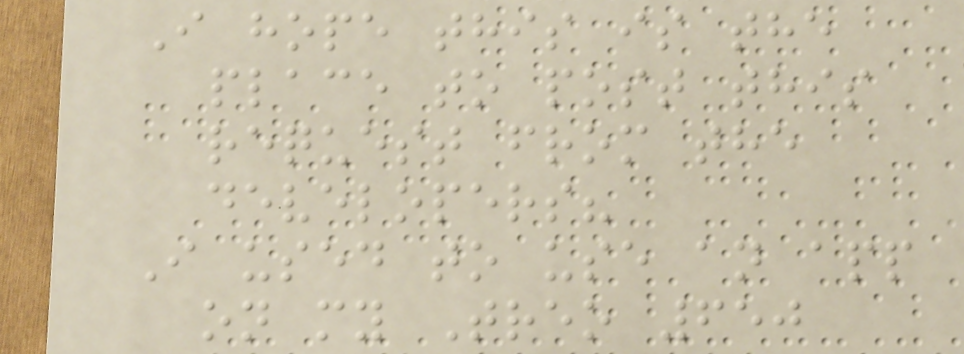I hope this is the
place to post this
request from the
developers?
I used to use an app
on my Treo 650
